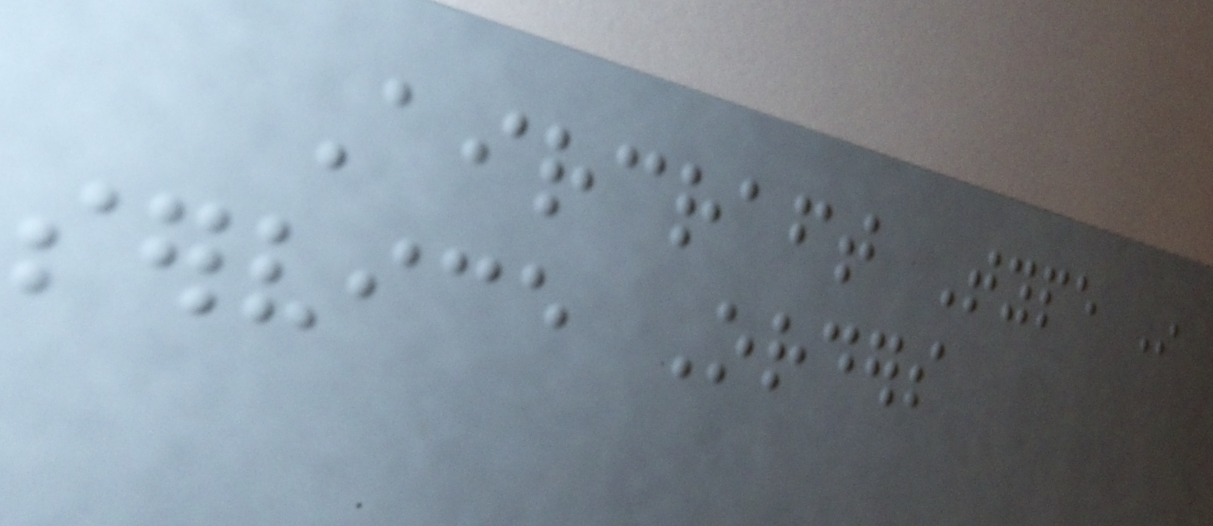Aircraft Type In
service Orders
